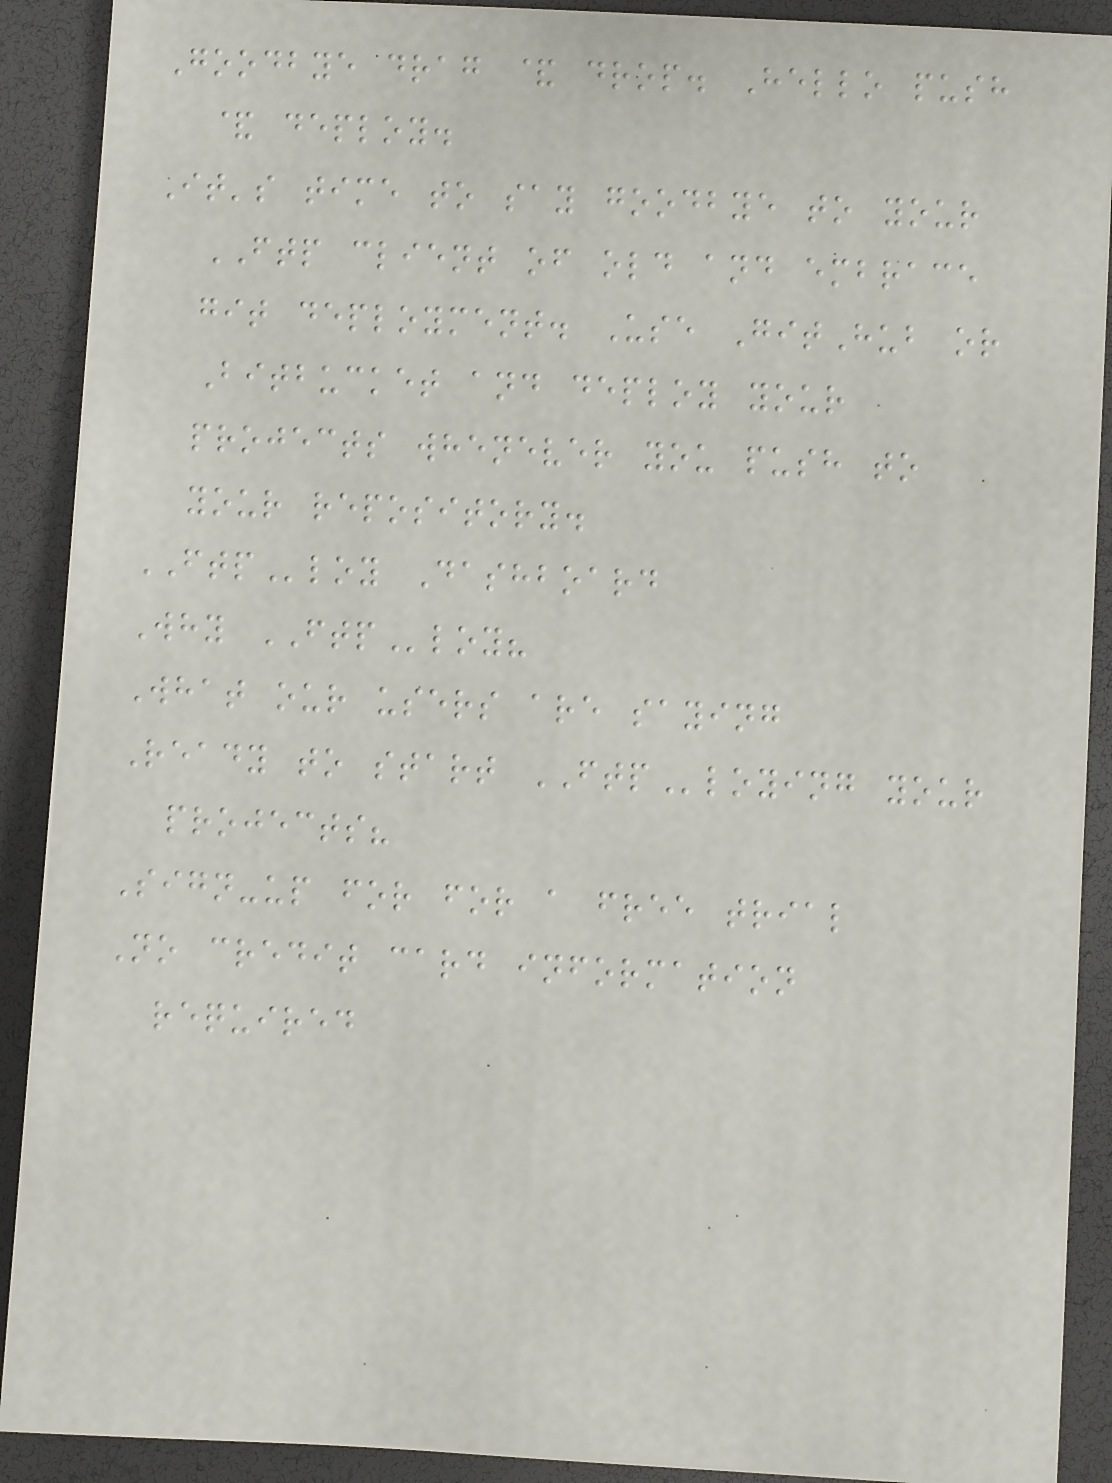Goodbye drag & drop. Hello push
& deploy.
It's time to say goodbye to your
FTP client of old and embrace
git deployment. Use GitHub or
Bitbucket and deploy your
projects whenever you push to
your repository.
FTPloy Dashboard
Why FTPloy?
What our users are saying
Ready to start FTPloying your
projects?
Sign-up for for a free trial
No credit card information
required
